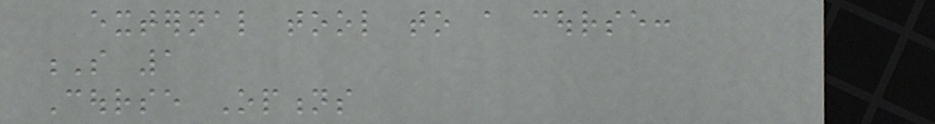external tool to a course:
S 1
Course Options
